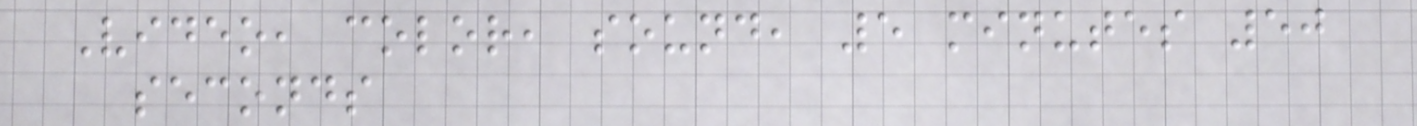Video, color, sound, 5 minutes 50
seconds
